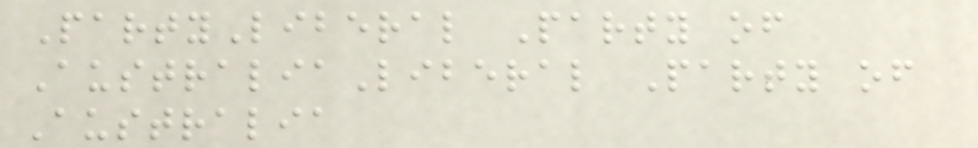PartyLiberal Party of
AustraliaLiberal Party of
Australia
